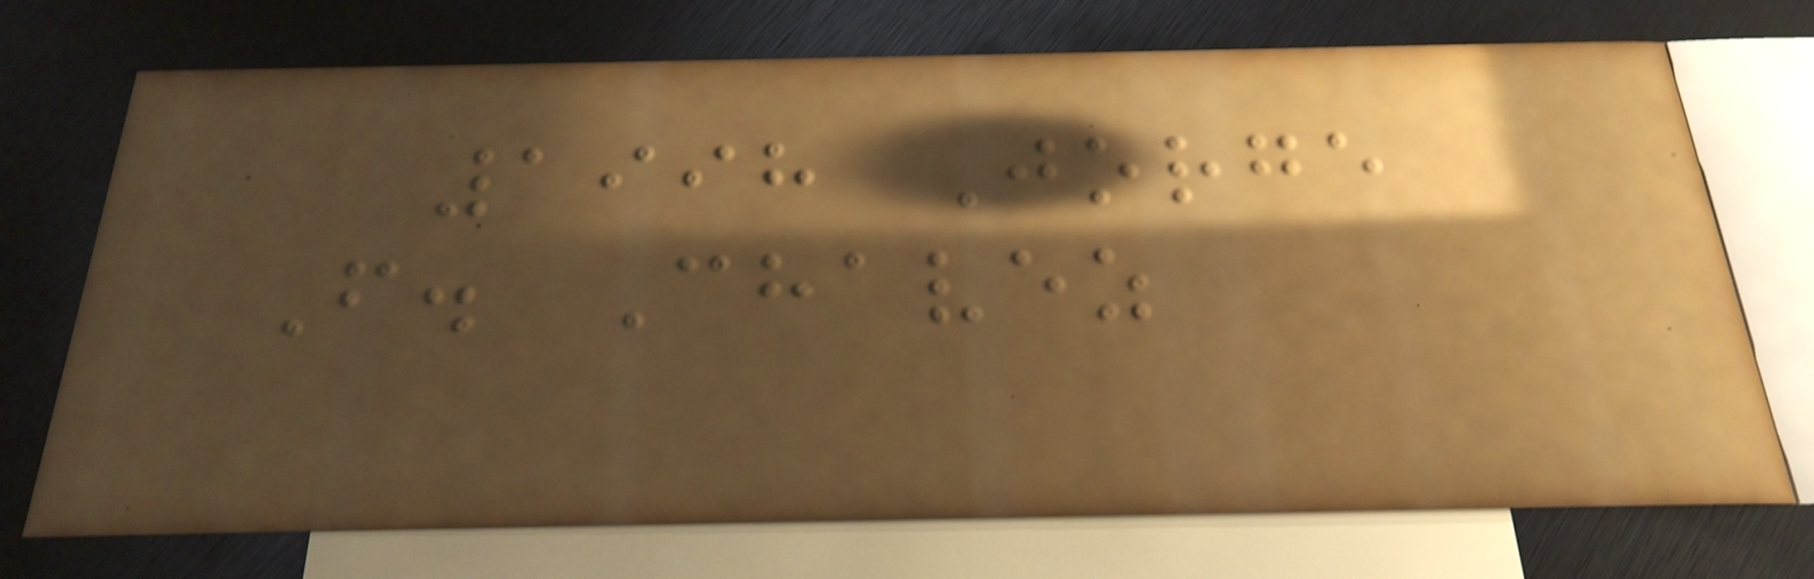1998 Jorge
F. Chavez
